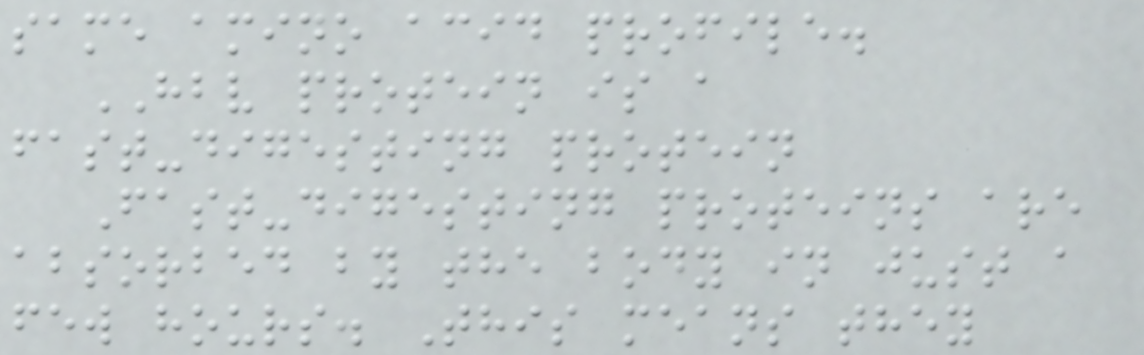same amino acid profile.
HBV protein is a
fast-digesting protein
Fast-digesting proteins are
absorbed by the body in just a
few hours. This means they
